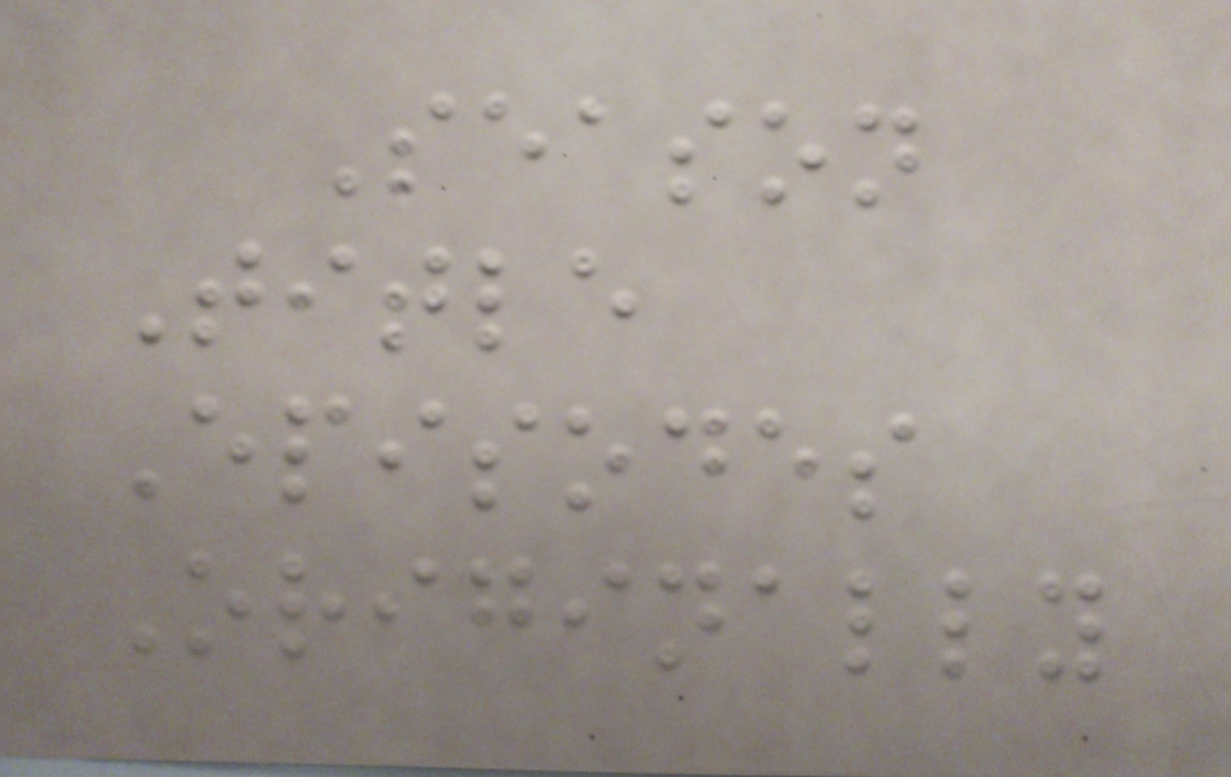Season
Title
Episodes
Originally
